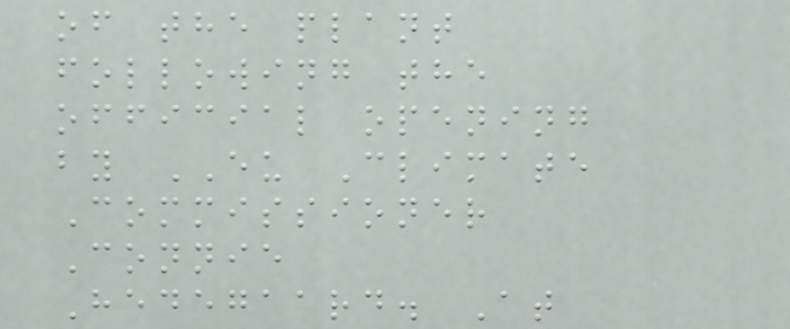of the plant
following the
official opening
by EU Climate
Commissioner
Connie
Hedegaard. At
